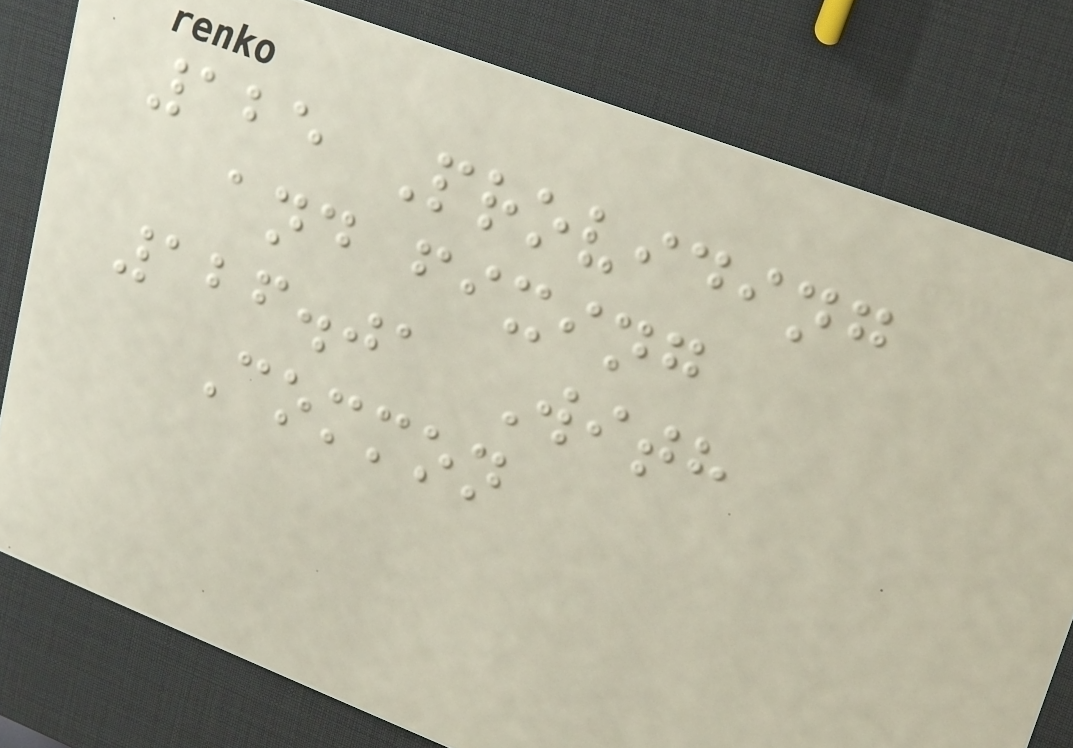125 Providing
and fixing
126.01 With
Common
